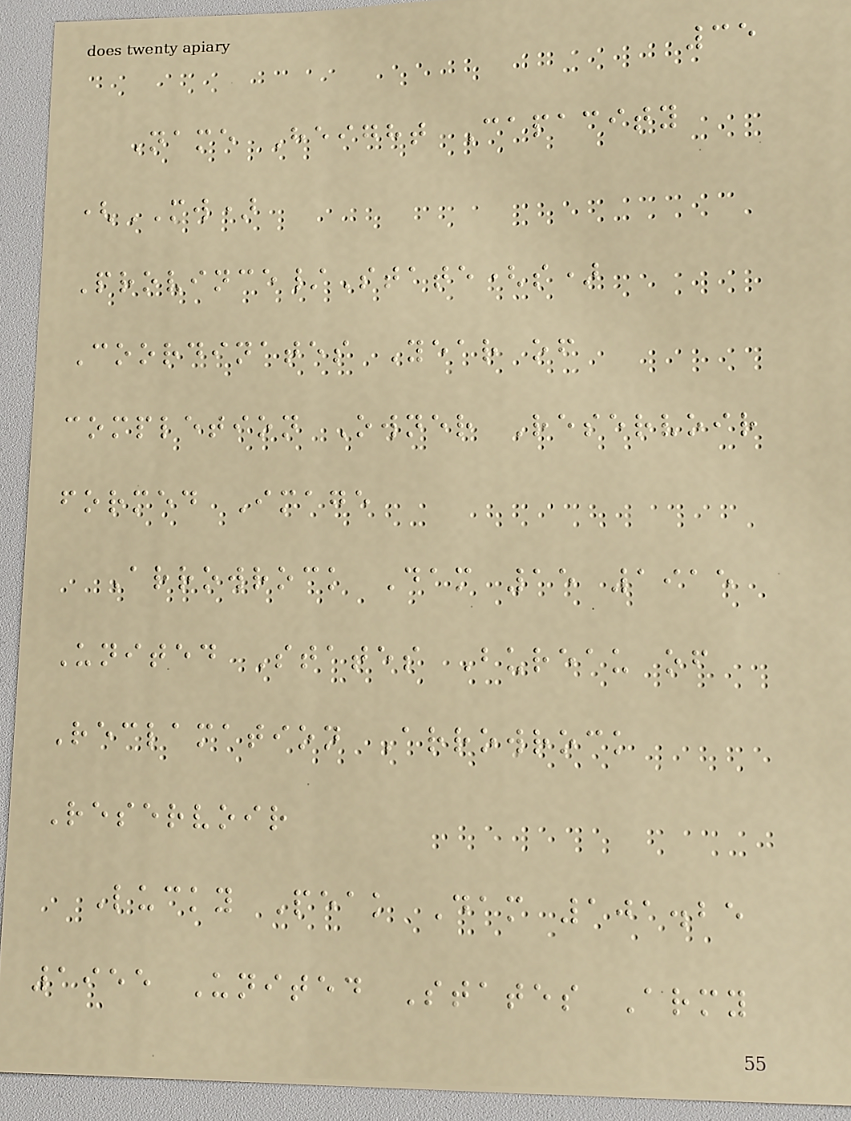35
Name Height Capacity
(MW)
Province/State(s)
Coordinates Year of
completion Owner Reservoir
formed Image
Arrowrock Dam 15 1915
United States Bureau of
Reclamation Arrowrock
Reservoir
Lucky Peak Dam 101.25
1955 United States Army
